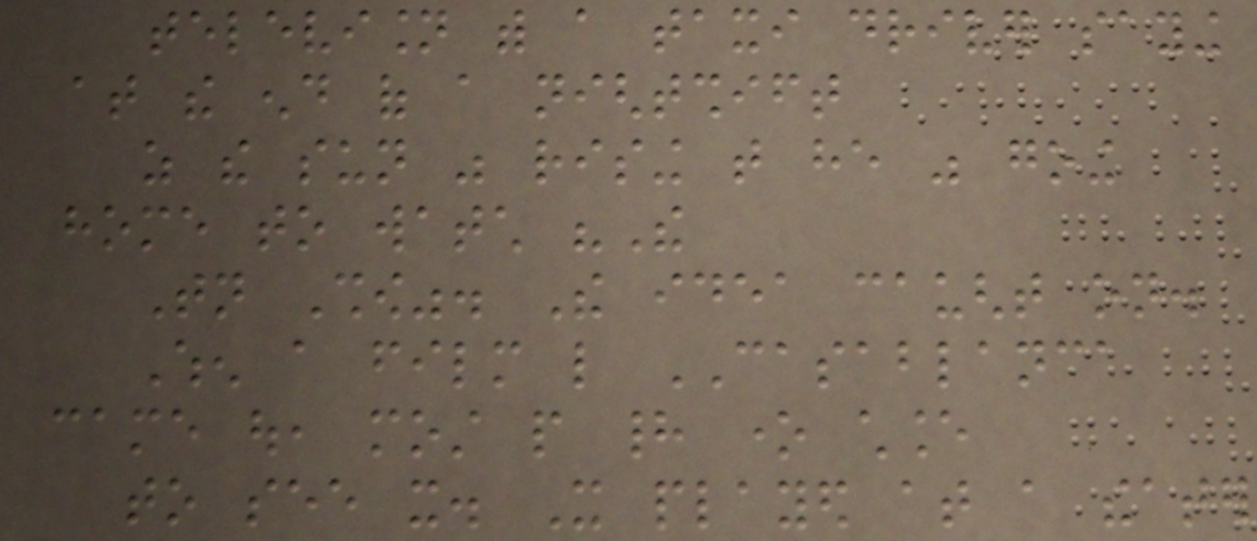television with a taxi driver saying
at the end of a nightshift
as the sun was rising that he was going
home to watch "The
Tonight Show". The idea caught on.
When a film like CASABLANCA
came out, most people had one chance
to see it. It played at a theater
